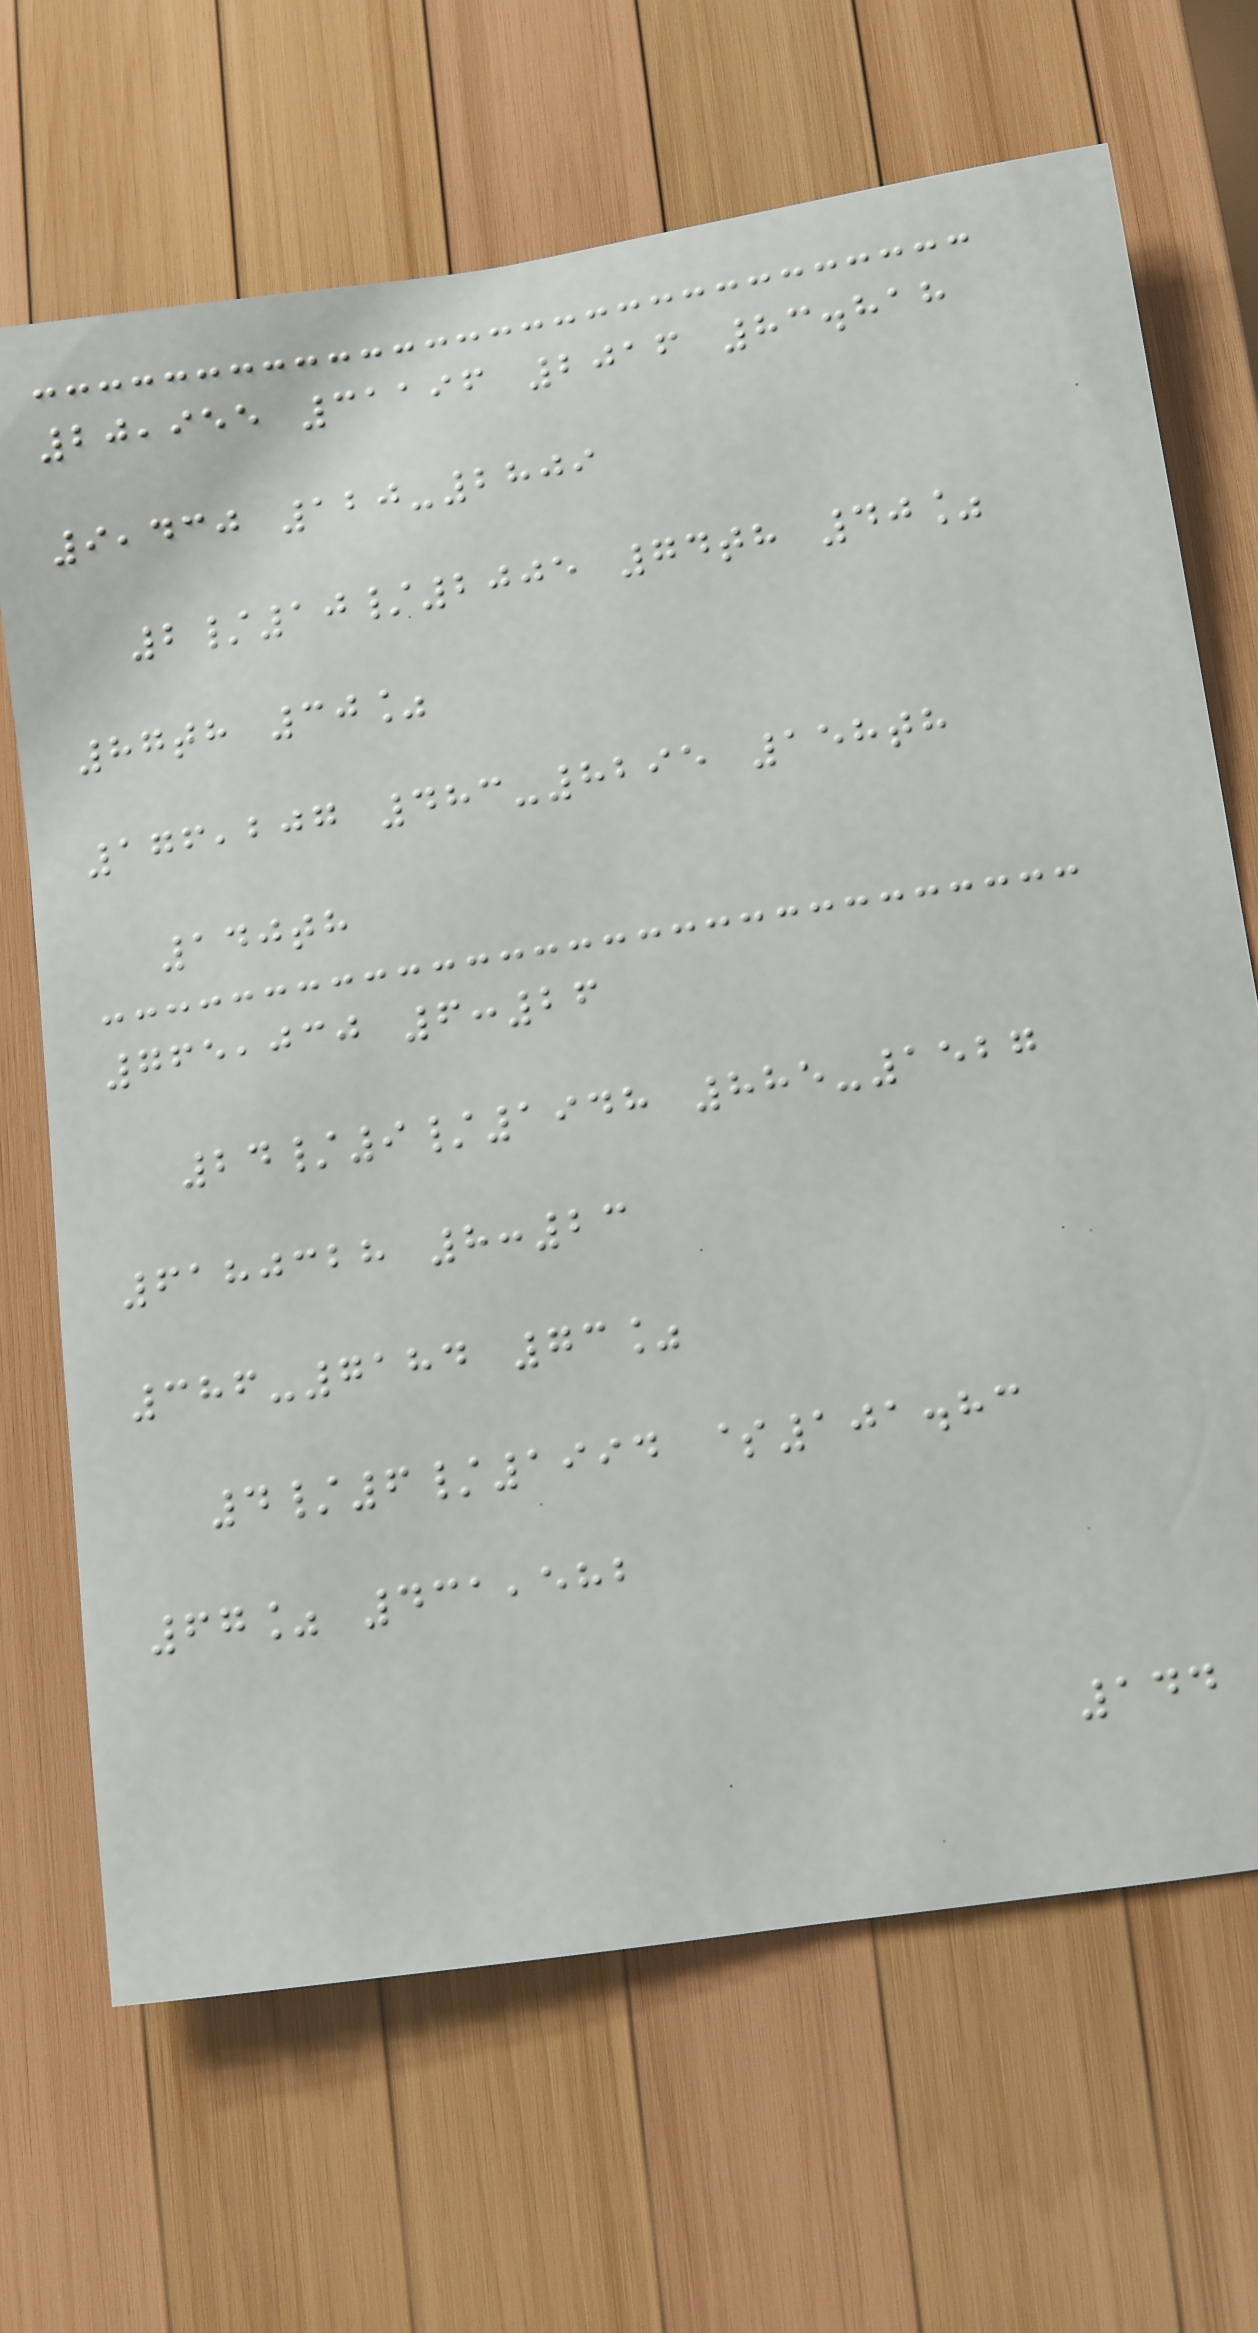20,955 31196 2016 83.818
9,430 120-2809
2/10/2005 74th 40%
87th 30%
176,207 483-8295 158th
140th
765,030 6:26
24/9/1948 885-1527
6180328 8:23
386-7184 73%
4/6/1994 $101.83
67% 431,582
144
